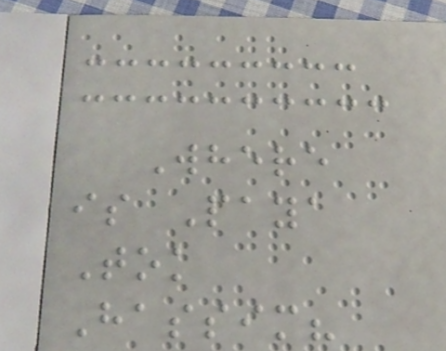Where
is Paya
Tok
Hassim?
